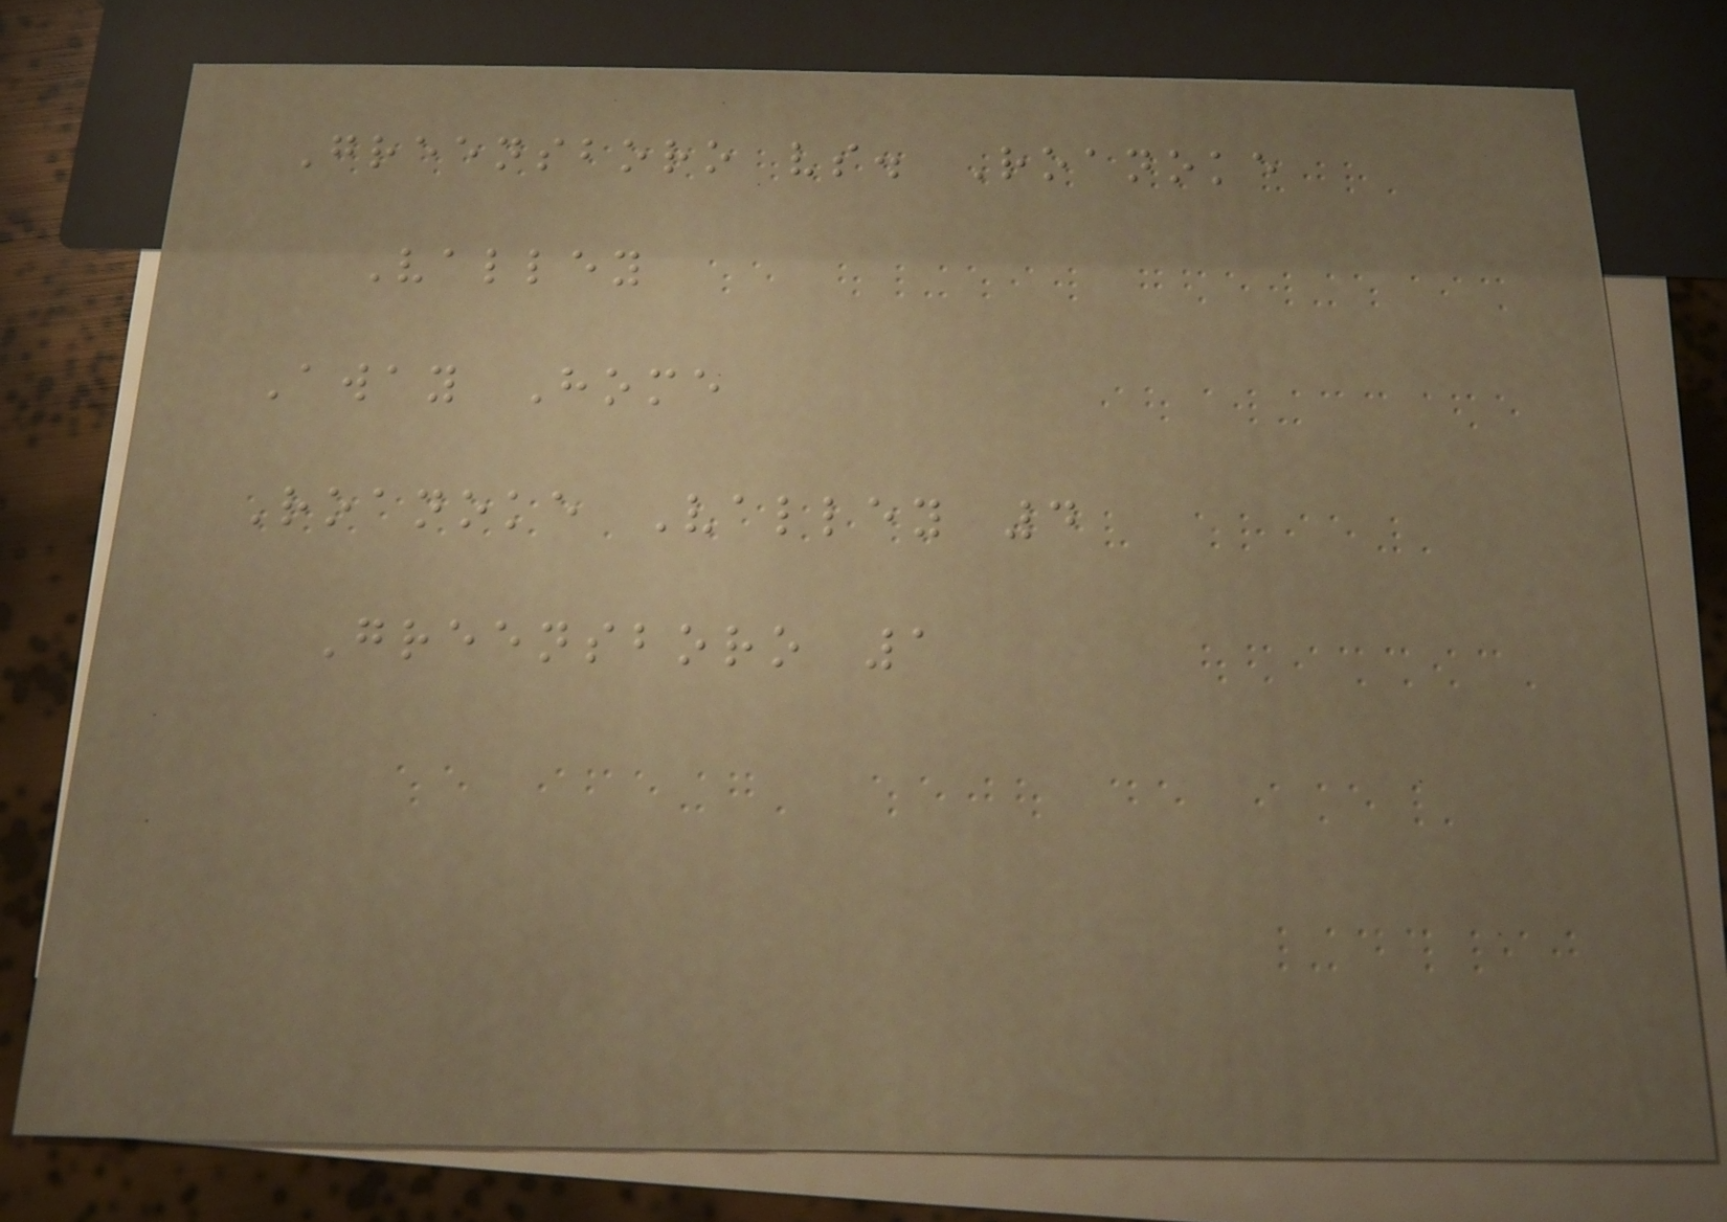Greensboro vs. Roanoke
Valley
Away Home
Roanoke Valley 4
Greensboro 1
